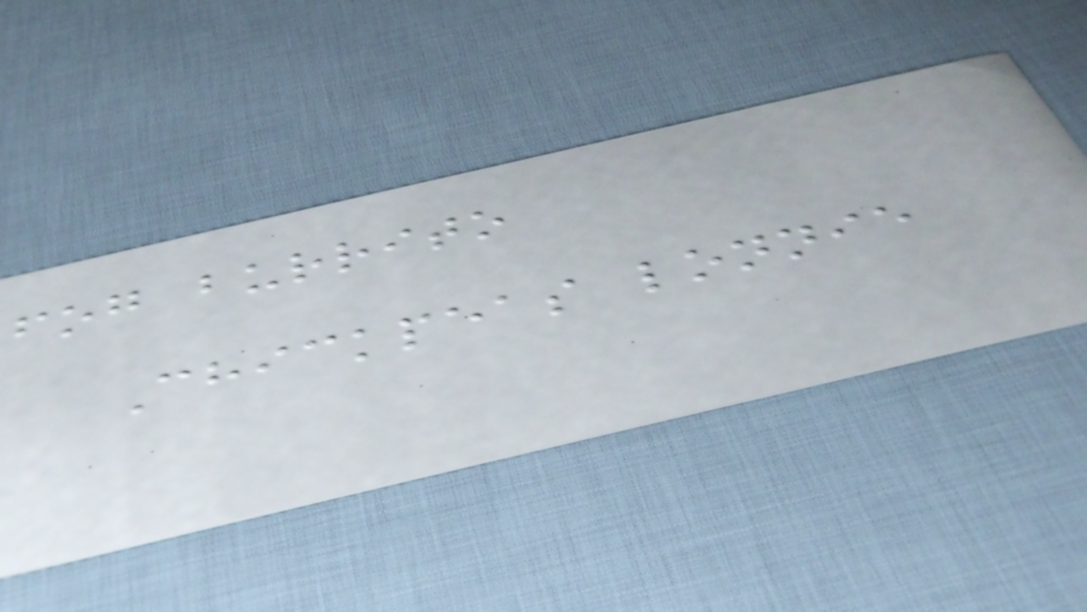fog burrito
Chickpeas lonnie
